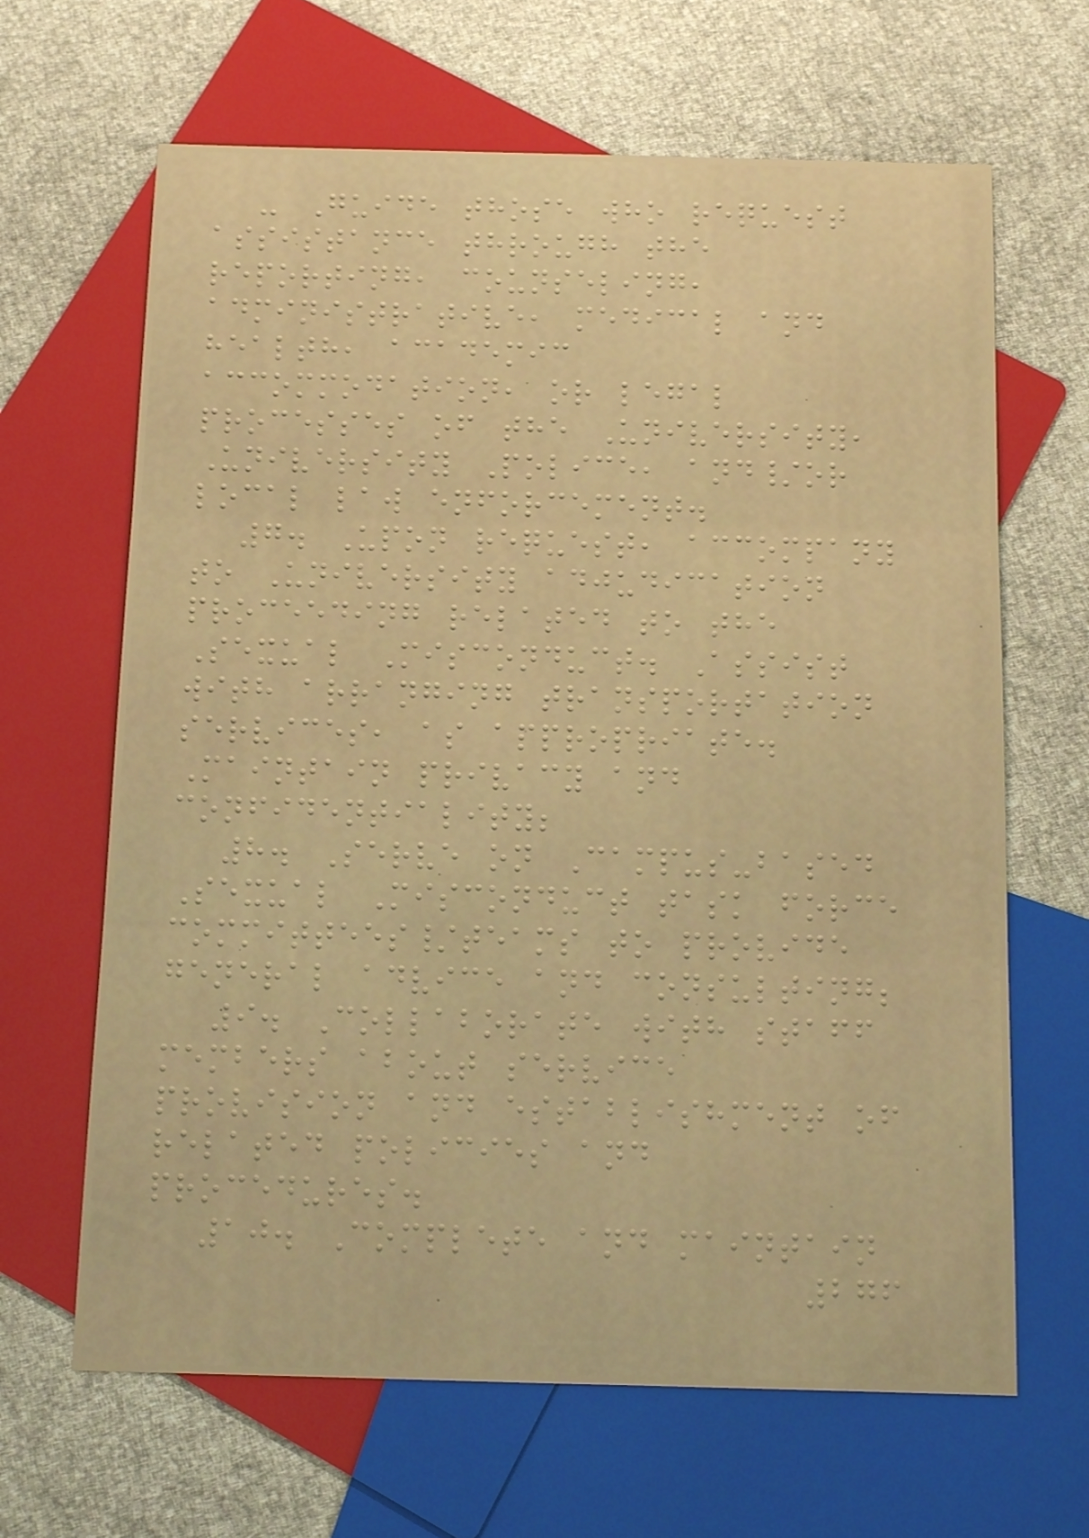- Guide those who request
assistance through the
reporting, counseling,
administrative, medical and
health, academic
accommodation, or legal
processes of the University,
University Police, and/or
local law enforcement.
7. Upon request, accompany
to University adjudication
proceeding related to the
Sexual Misconduct. Assist
with arranging transportation
services, as appropriate.
Maintain privacy and
confidentiality;
8. Serve on Campus-based
Sexual Misconduct task force
committees/teams to provide
general advice and consulting;
9. Collaborate with staff
members about service
provision and establishment of
related policies and
procedures.
10. Complete and maintain
276
